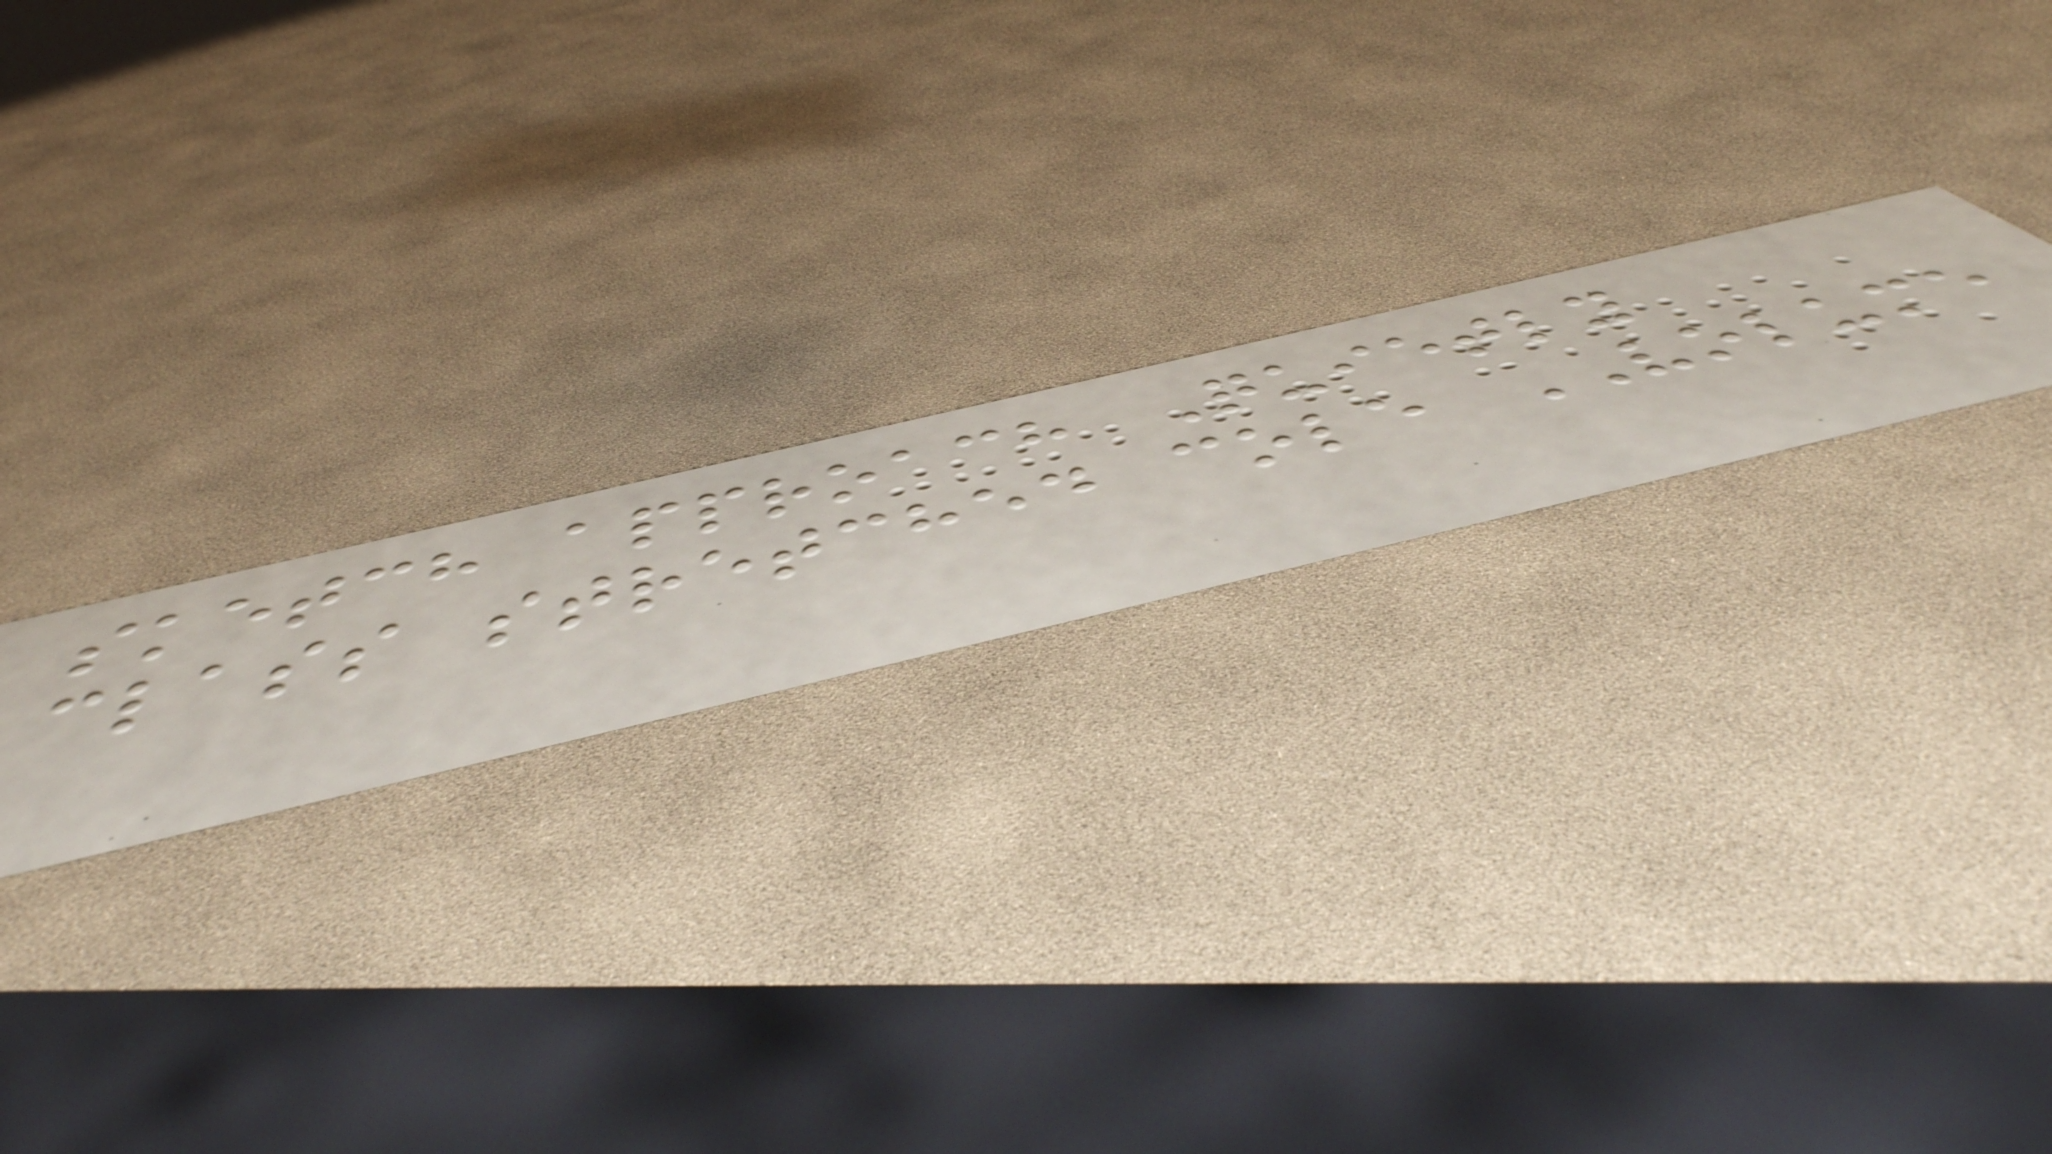sketch approach Quietly
class stretched cole VOLUME
